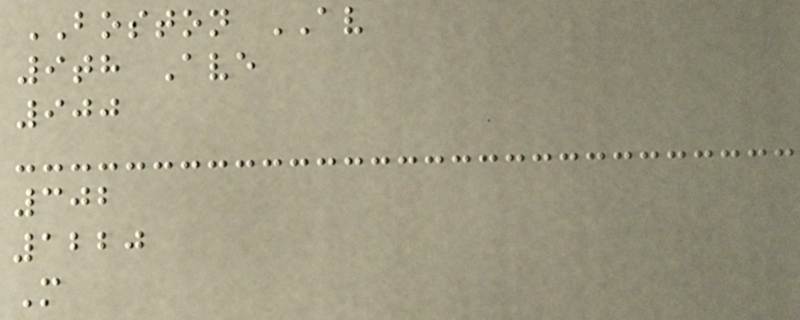BOSTON AV
9th Ave
900
302
1220
M
